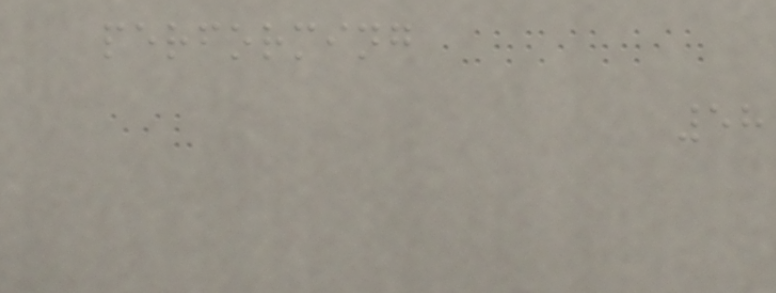performing
58
